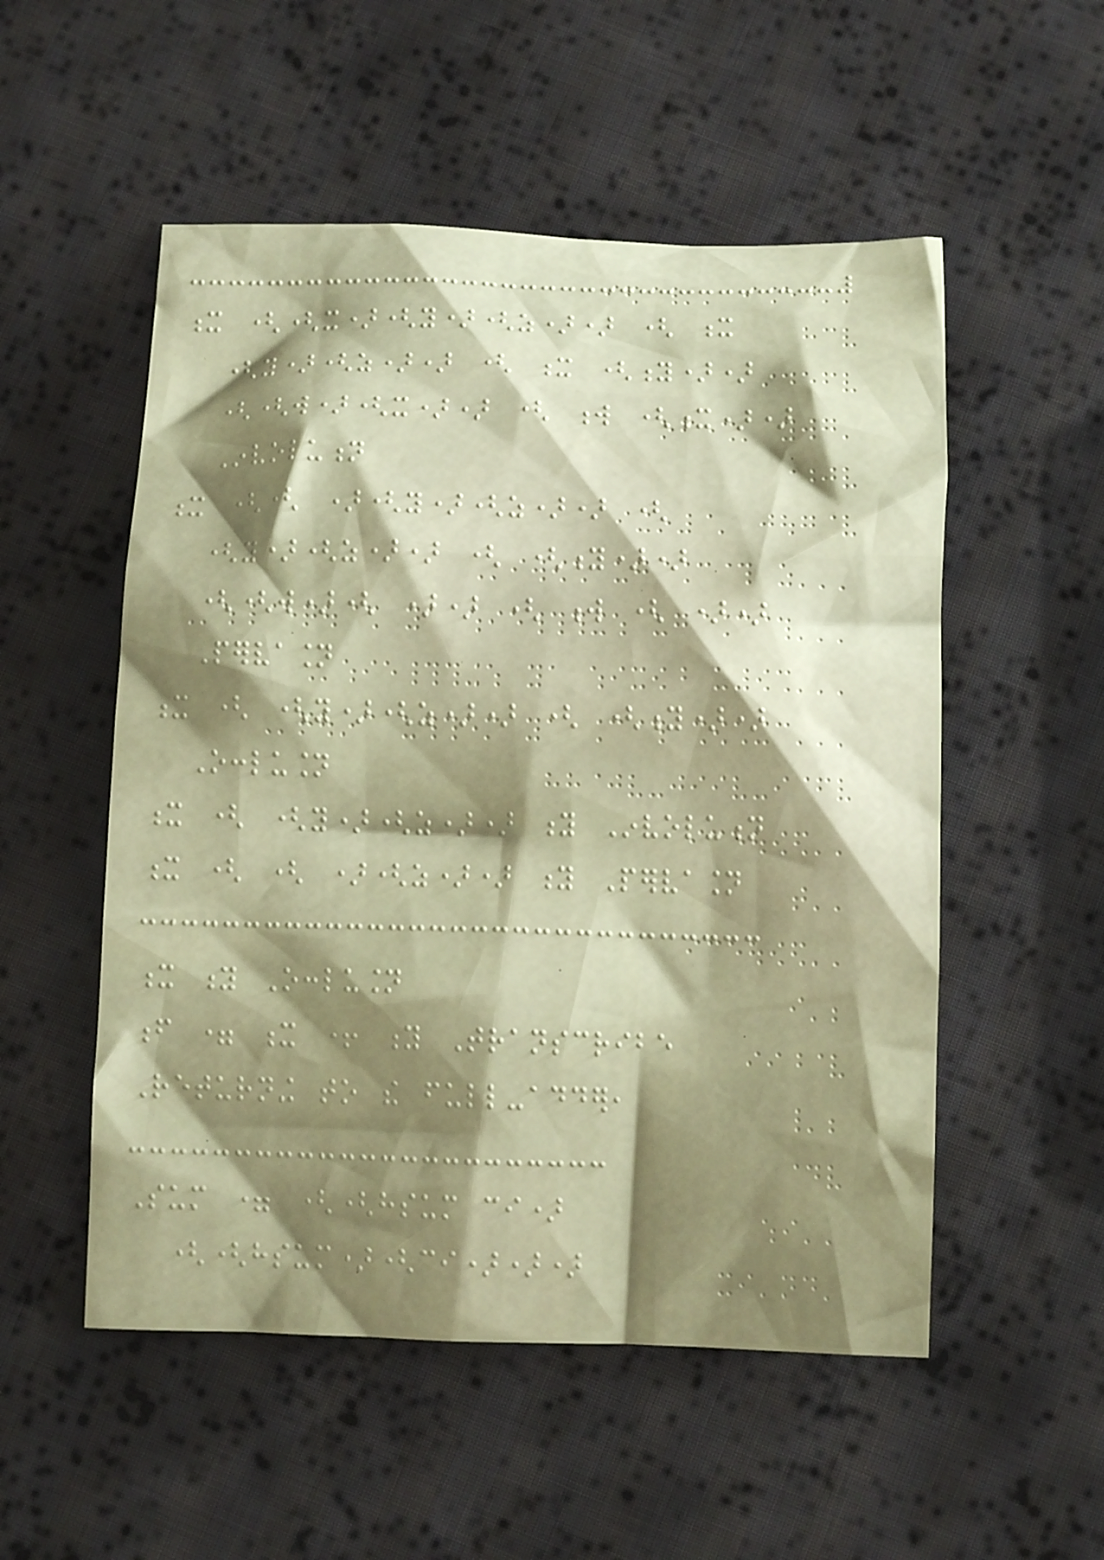x ((x)(y)(z)) ( x
(y)(z)) ( x (y))
((w)(x)) ( w (x))
Involution
x (( )(y)(z)) (
(y)(z)) ( (y))
((w)( )) ( w ( ))
Pervasion
x ( (y)(z)) ( (y))
Occlusion
x ( (y)(z)) y Involution
x ( ( )(z)) y Pervasion
x y Occlusion
f = x + y Transcribe
Returning to the full-adder,
Sum = ((hsum ci)
((hsum)(ci)))
